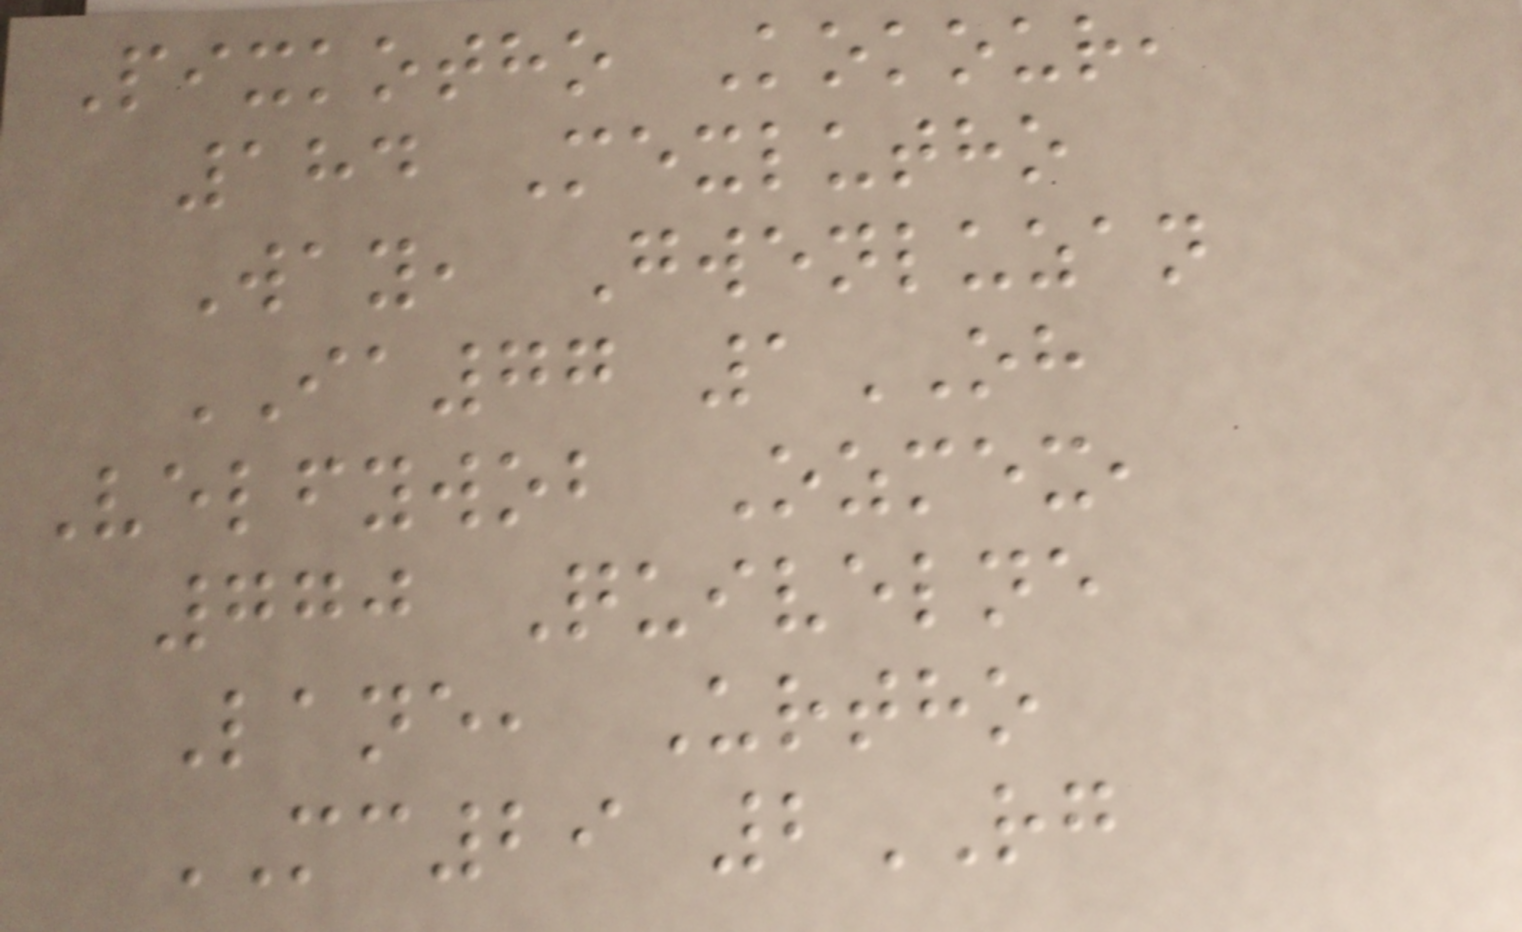Pixkotho Kokour,
184 Mexlutho
Way, Gwenluzan
IA77 1OH
Velfywob Ozmex,
770 Quivelne
Lane, Urtho
MC29 2RG
